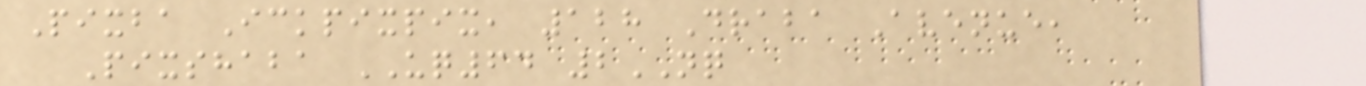Pixba Ickpixpix, 128 Draba Avenue,
Pixshaba UQ64 2NQ
